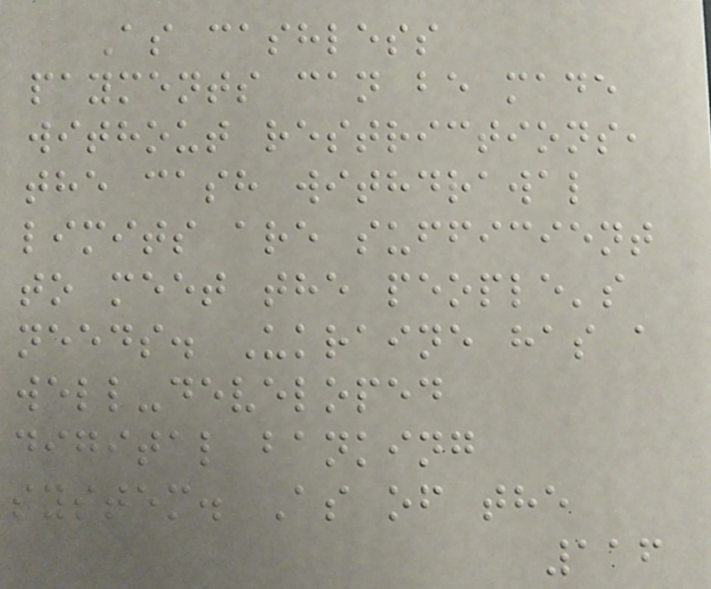As cashless
payments can be made
without restrictions,
the cash withdrawal
limits are sufficient
to meet the people's
needs. Ukraine has a
well-developed
digital banking
system. As of the
116
